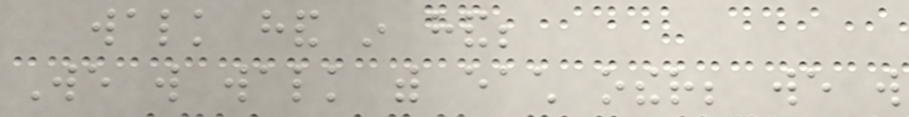walk hand in hand;
We will walk with each other; we will
